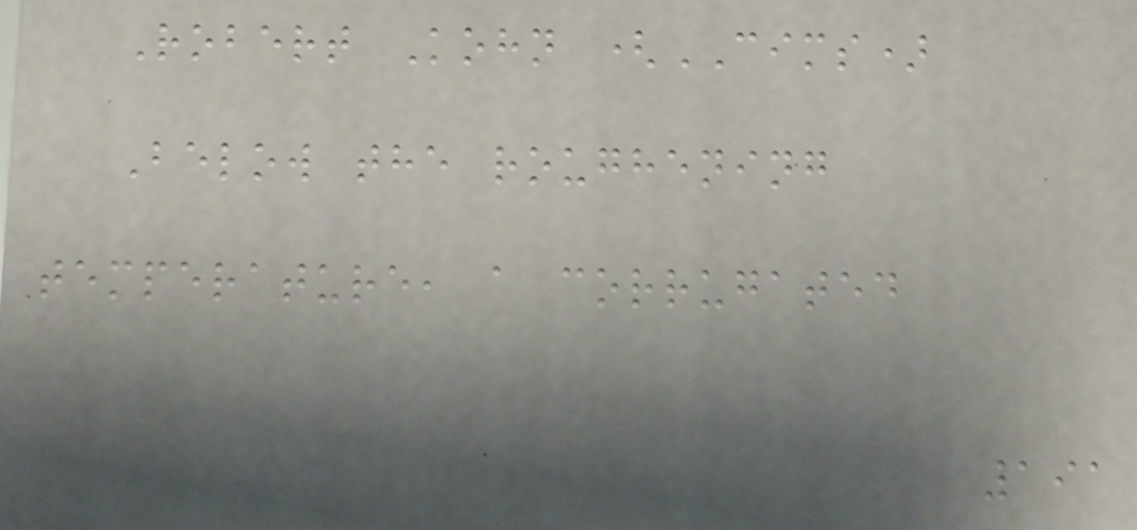Robert Kohn (CIMS)
Below the roughening
temperature, a corrugated
191
